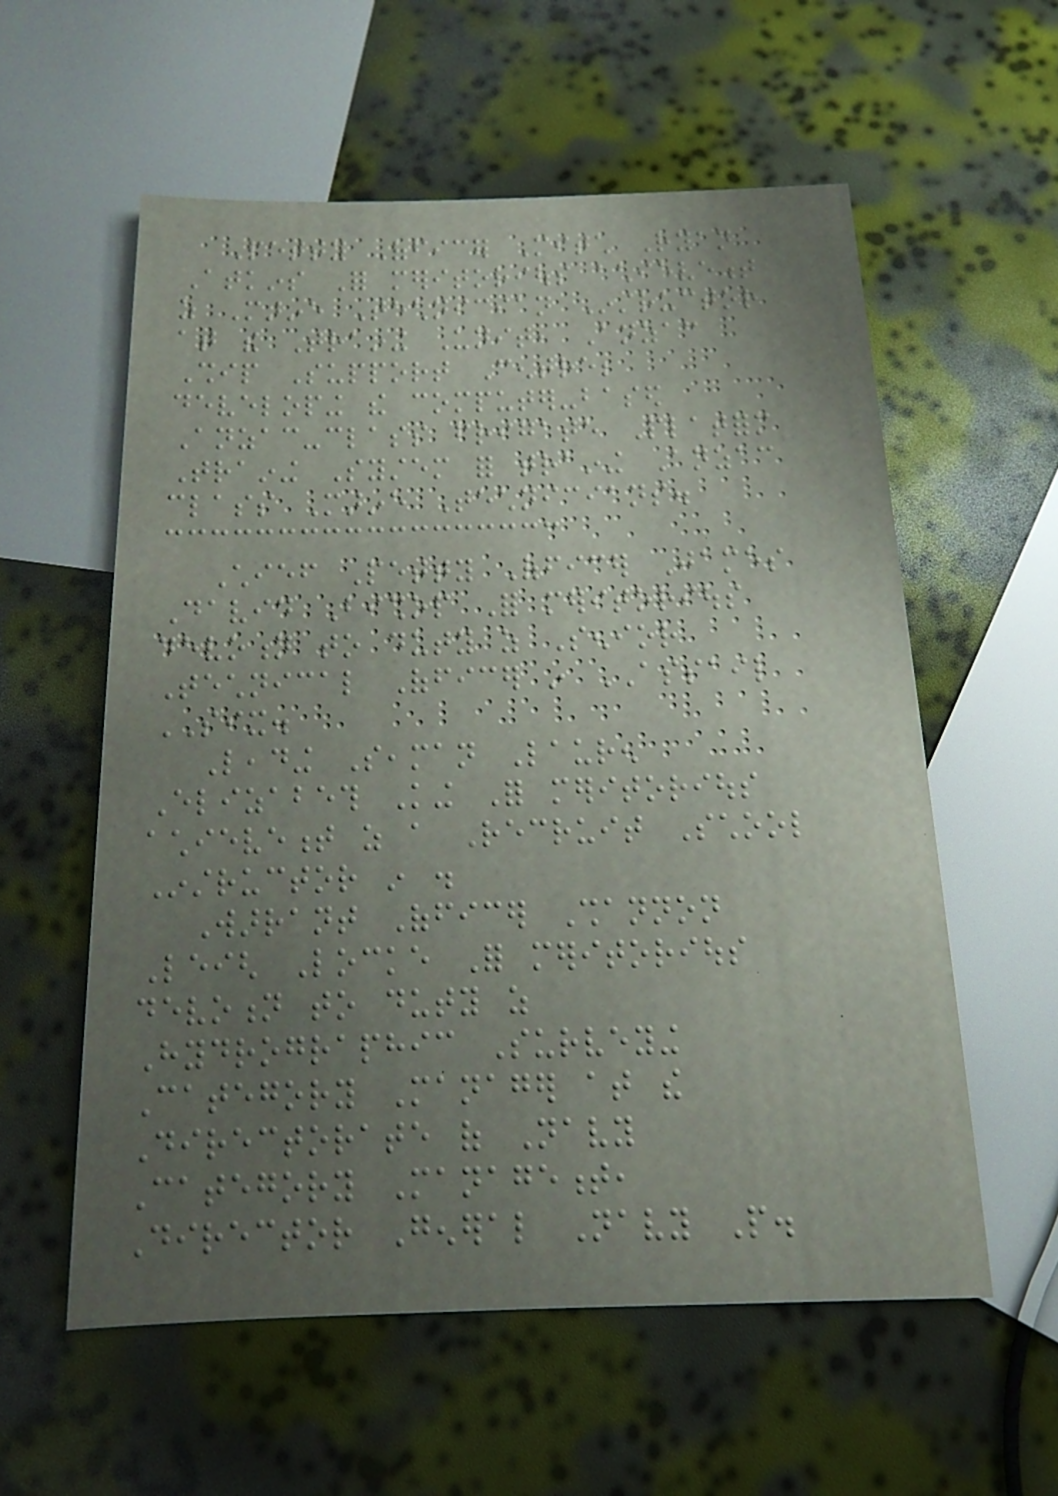Petty Officer Mitch Ryan
Atkins For meritorious achievement
as Marine Technician Instructor
at the Training Unit, Anzac
Ship Support Centre;
developing the computer-based
Anzac-class frigate Platform
Training System for training Anzac
class Marine Technicians.
Chief Petty Officer James
David Bishop For meritorious
devotion to duty as Senior
Technical Officer in ASSAIL
SIX.
Leading Seaman Lauren
Elizabeth King For meritorious
achievement as a Recruit School
Instructor in .
Warrant Officer Shannon
Leigh Locke For meritorious
devotion to duty as
Hydrographic Surveying
Category Manager at the
Directorate of Navy
Category Management,
Director General Navy People.
